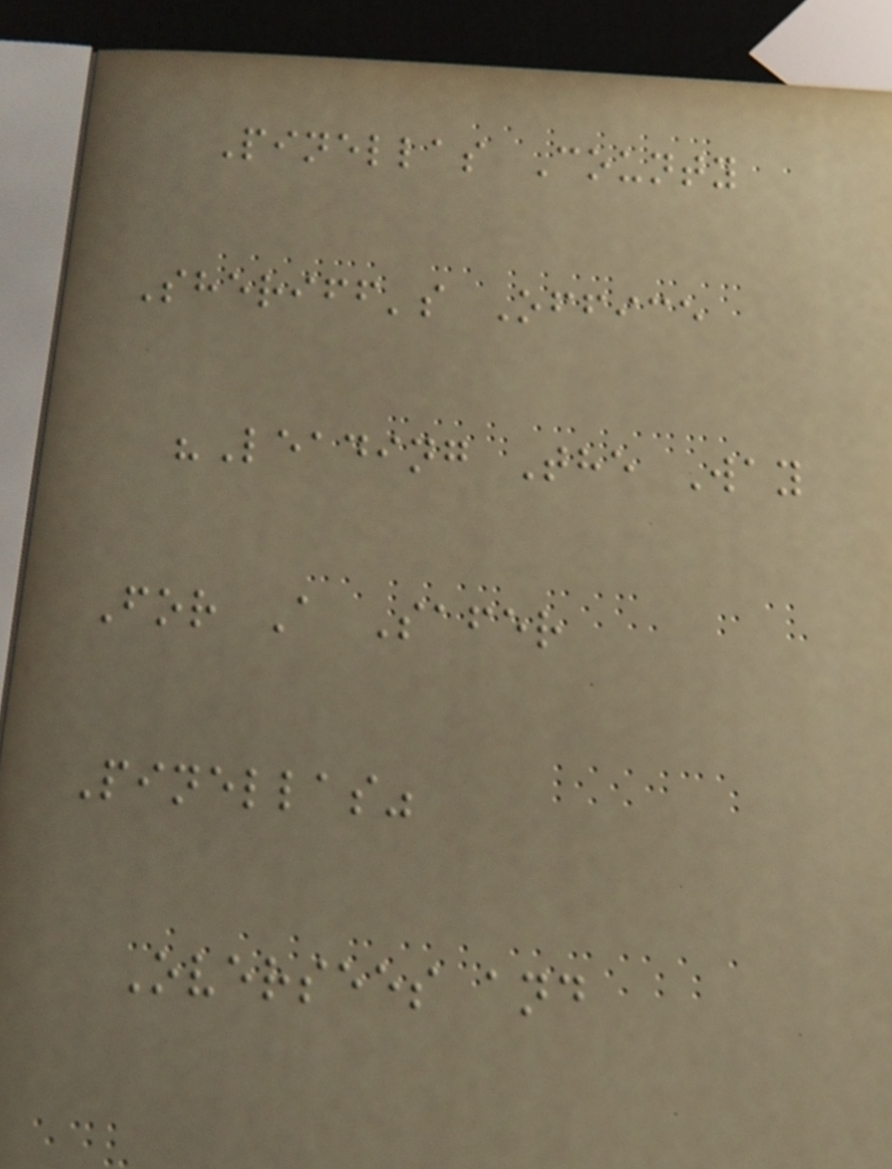Pinellas County
Sheriff's Office
"Leading The Way
For A Safer
Pinellas"
Oversees and
